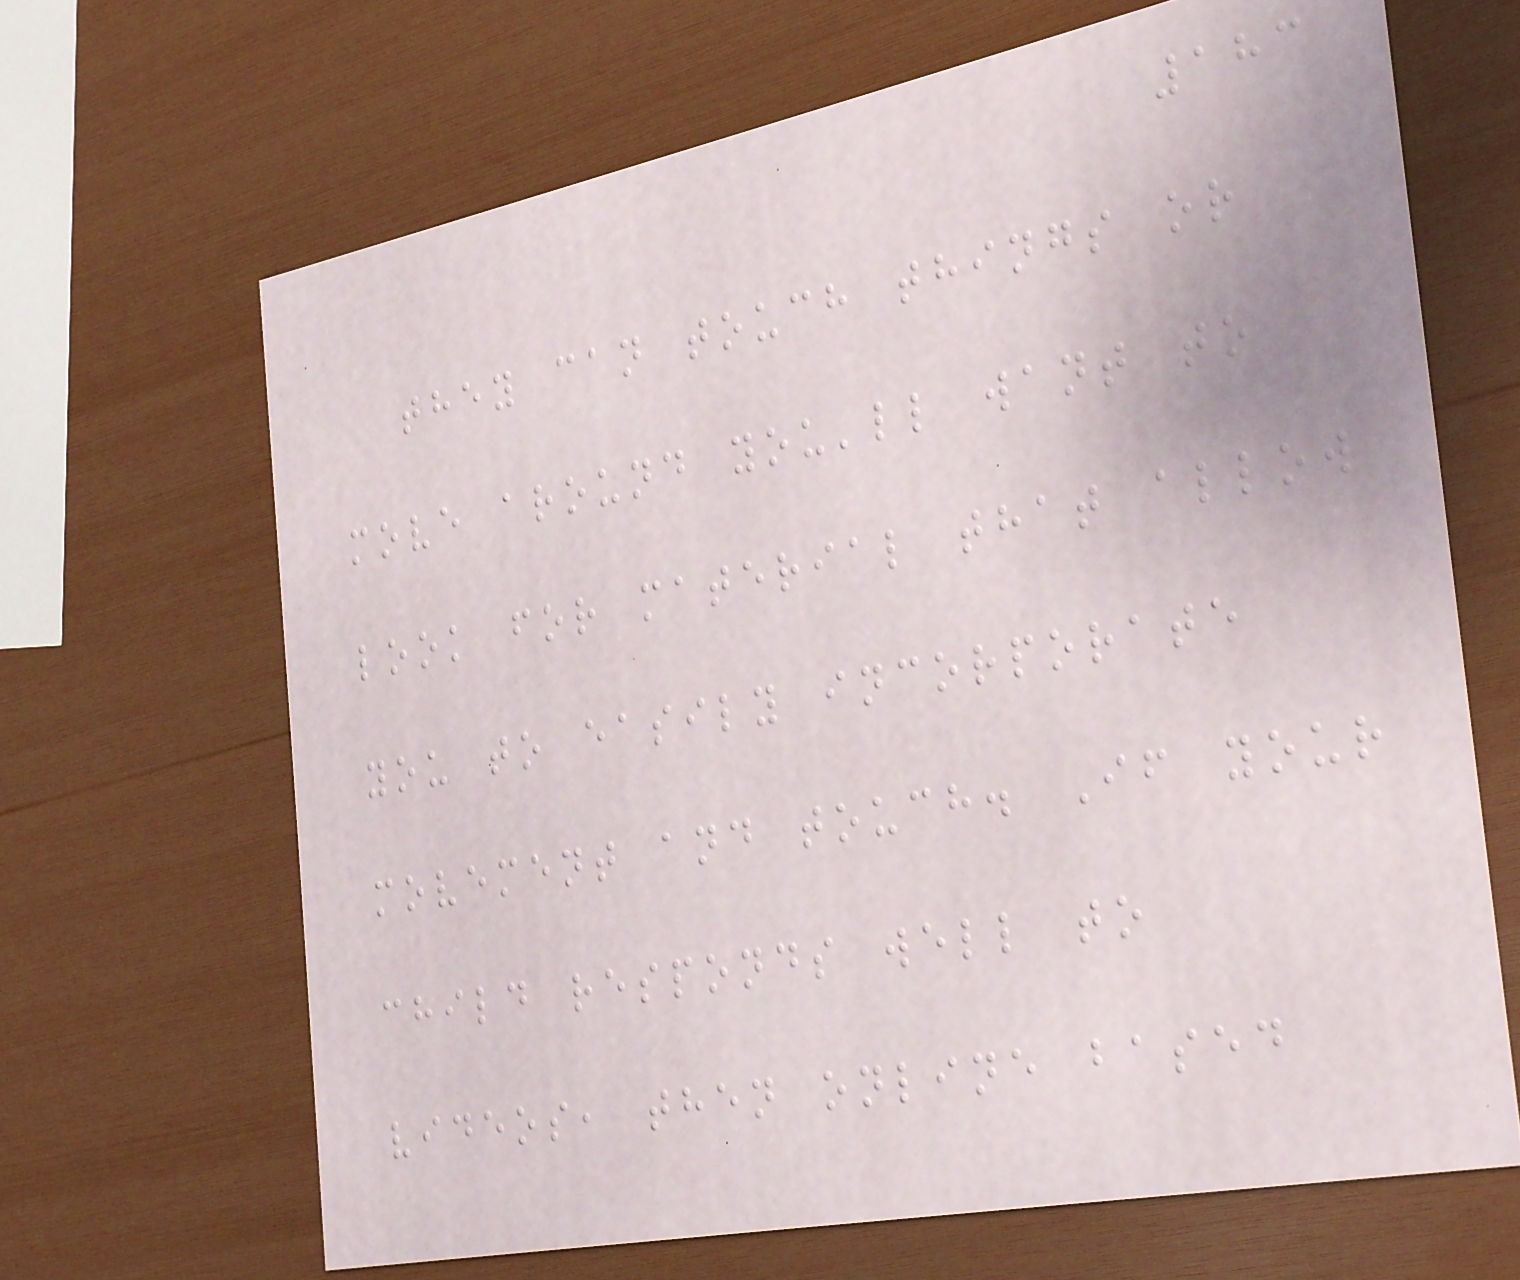183
they can touch things or
move around you'll want to
look for material that allow
you to easily incorporate
movement and touch. If your
child responds well to
videos, then online based
